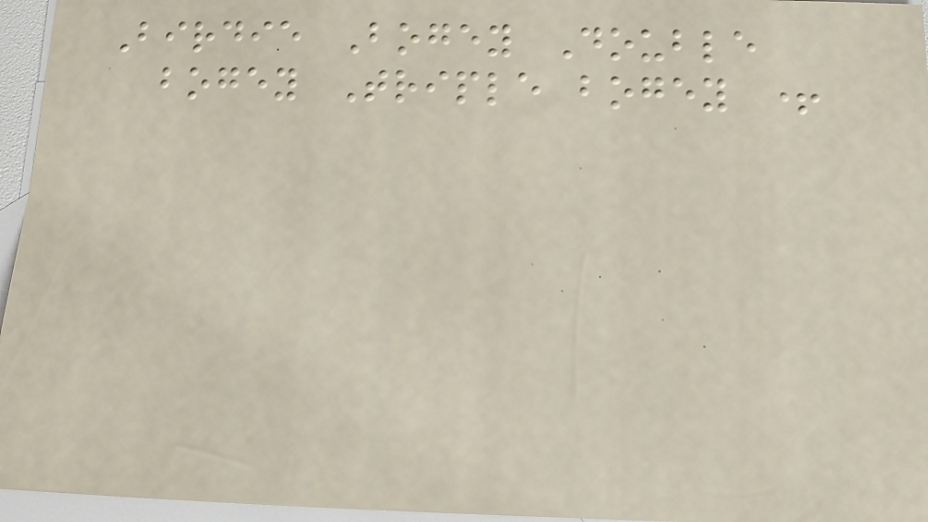Birdie Bogey Double
bogey Triple bogey +
